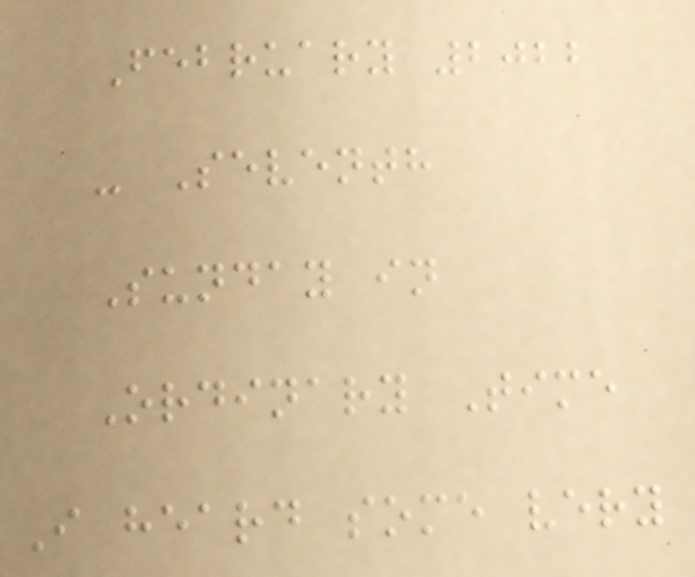February 2022
- Seventh
Sunday in
Ordinary Time
I heard some very
